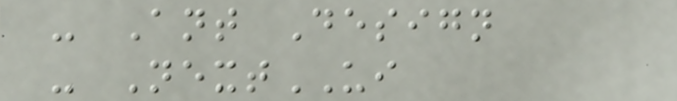- Ant Design
- NextUI
